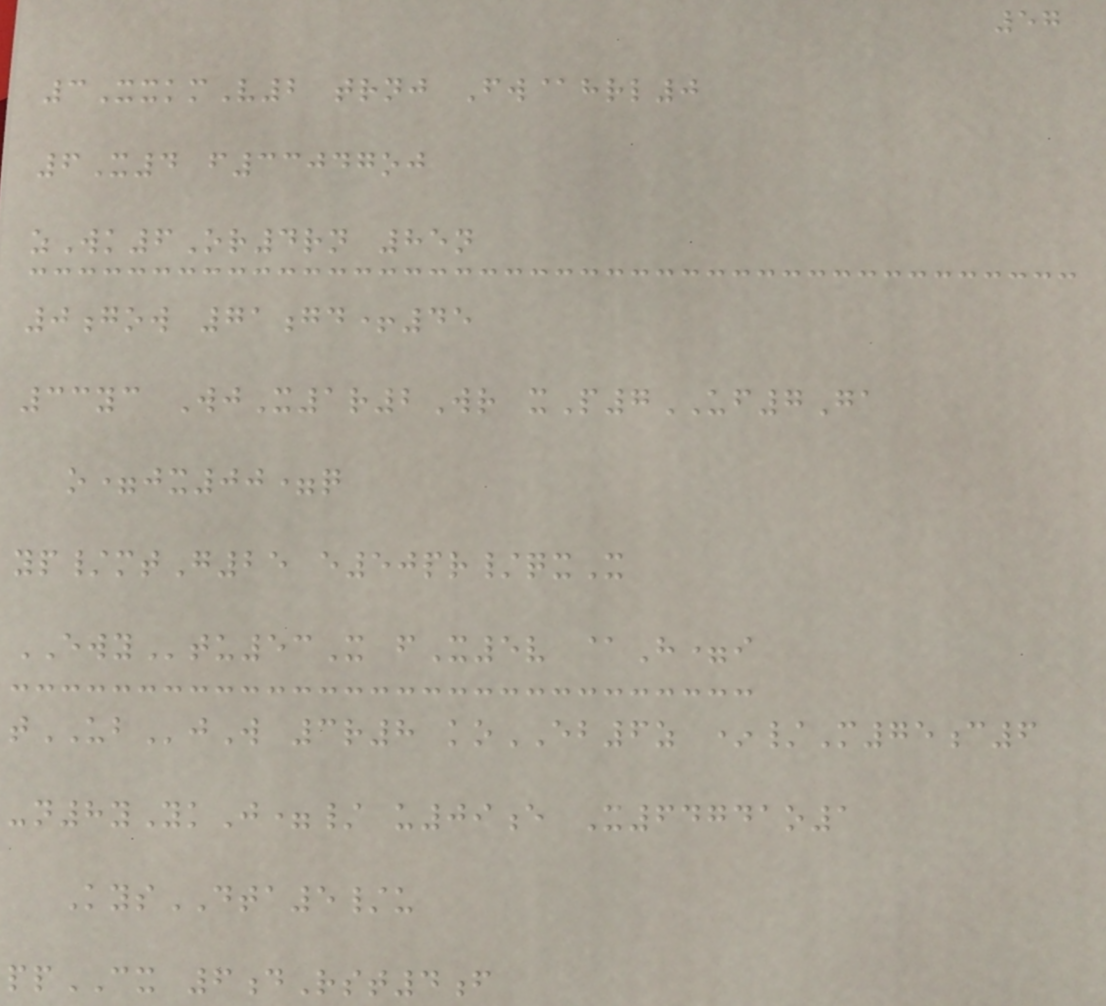57
3XxkmV2 trnj Fw@hrl0
6X4 f33047oj
zWk6Or4rn 85n
0gow 71gd+45
33yc WjX1r2Wr xP7UF7Ga
o=jx00=q
yp/mtG25 e50pr/qxX
EWYtu53X fX5v @H=i
tUBjW 3r8 koEB6z */M75c6
-n8yYkJ=/ u09e X64741o1
KysDTA5/u
ppCX 6dRst4f
